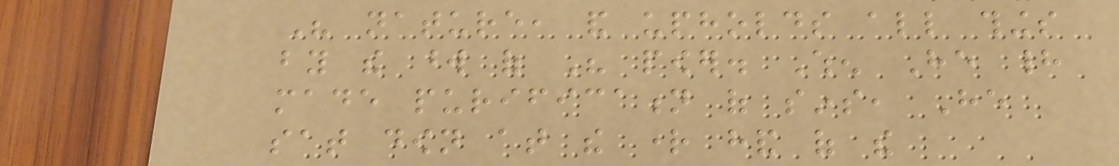His nature, and upholds all things
by the word of His power. When He had
made purification of sins, He
sat down at the right hand of the
